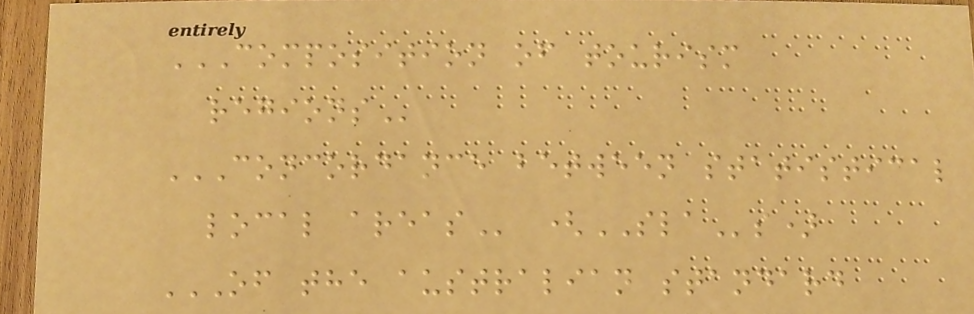COMPOSITION OF TOURISM
REGIONS
CONCORDANCE BETWEEN STATISTICAL
LOCAL AREAS (SLAs)
OF THE AUSTRALIAN STANDARD
